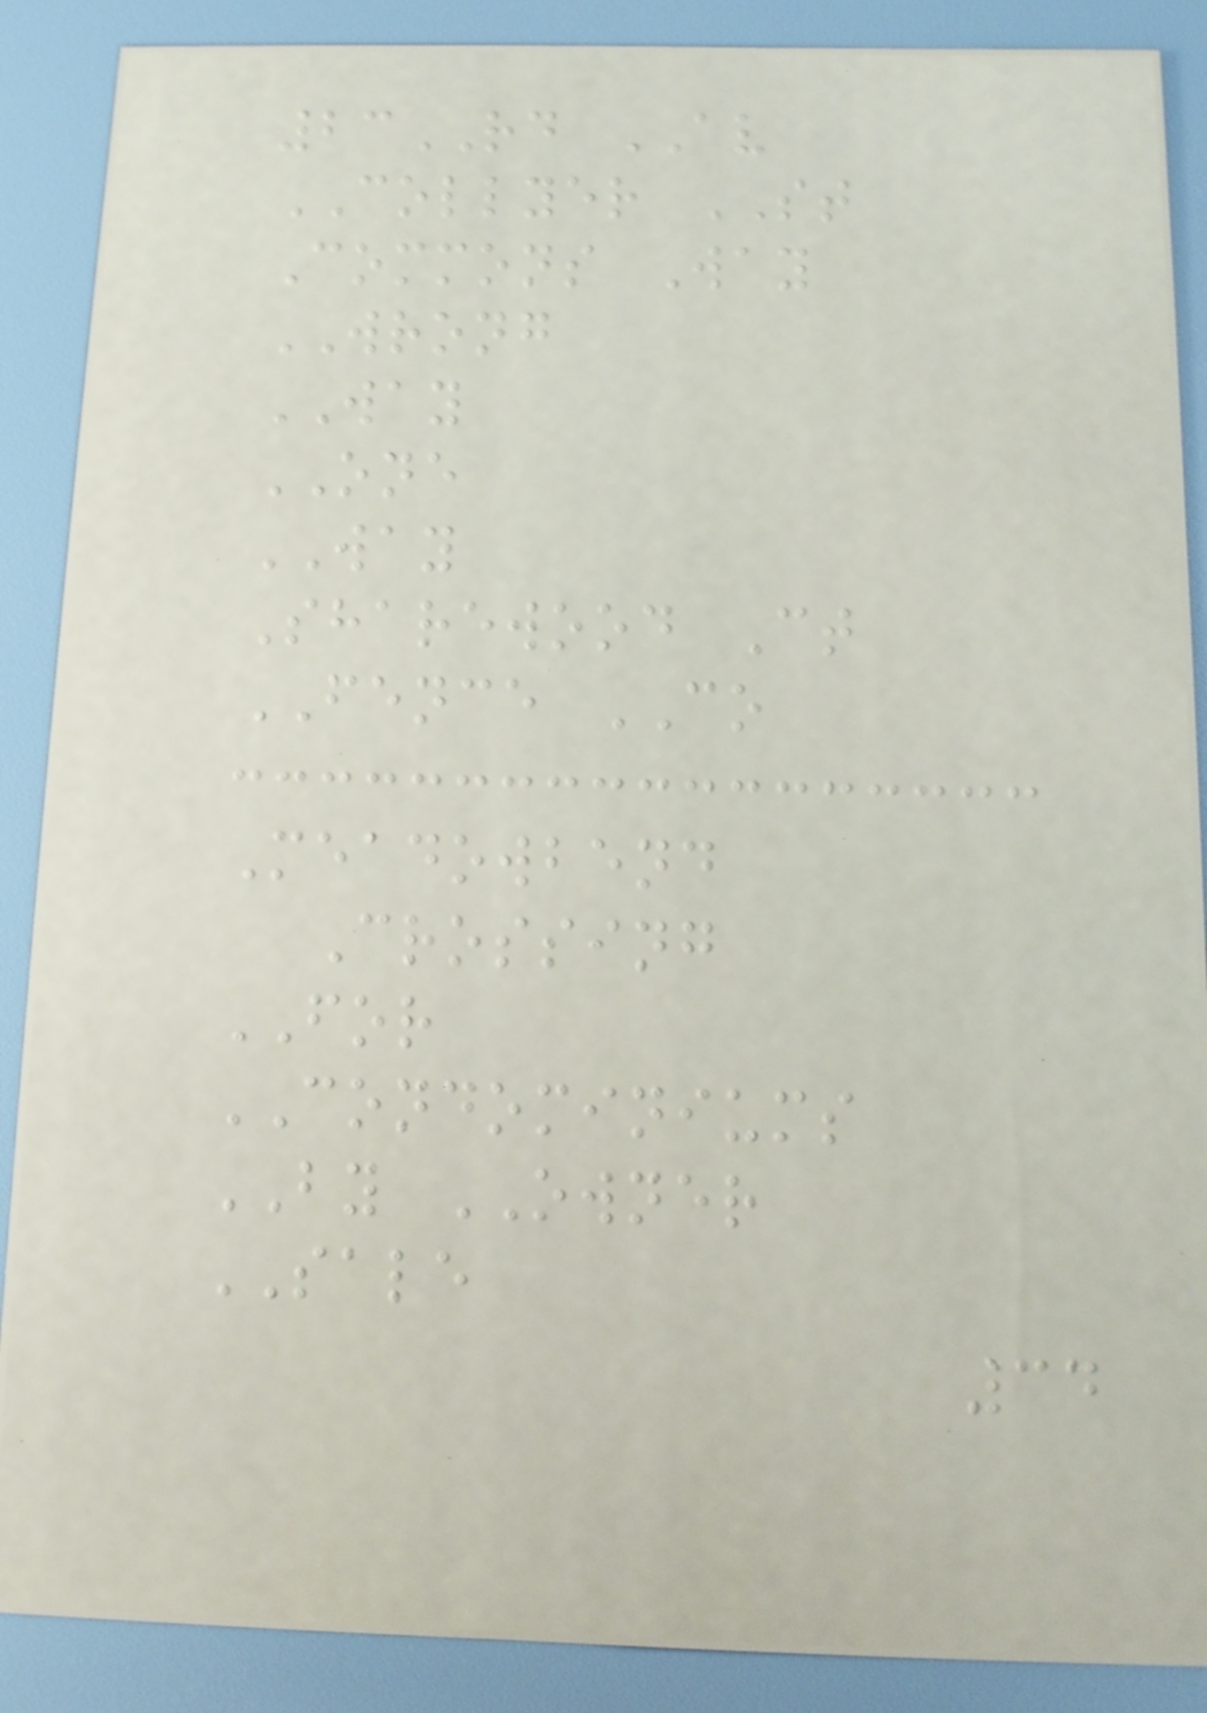23RD AV
COLLYER ST
Commons Way
WRONG
WAY
ONE
WAY
Sharewood Ct
FENCE CO
Meadowbend
Crossing
FOR
CONDOMINIUMS
BY OWNER
SALE
34
